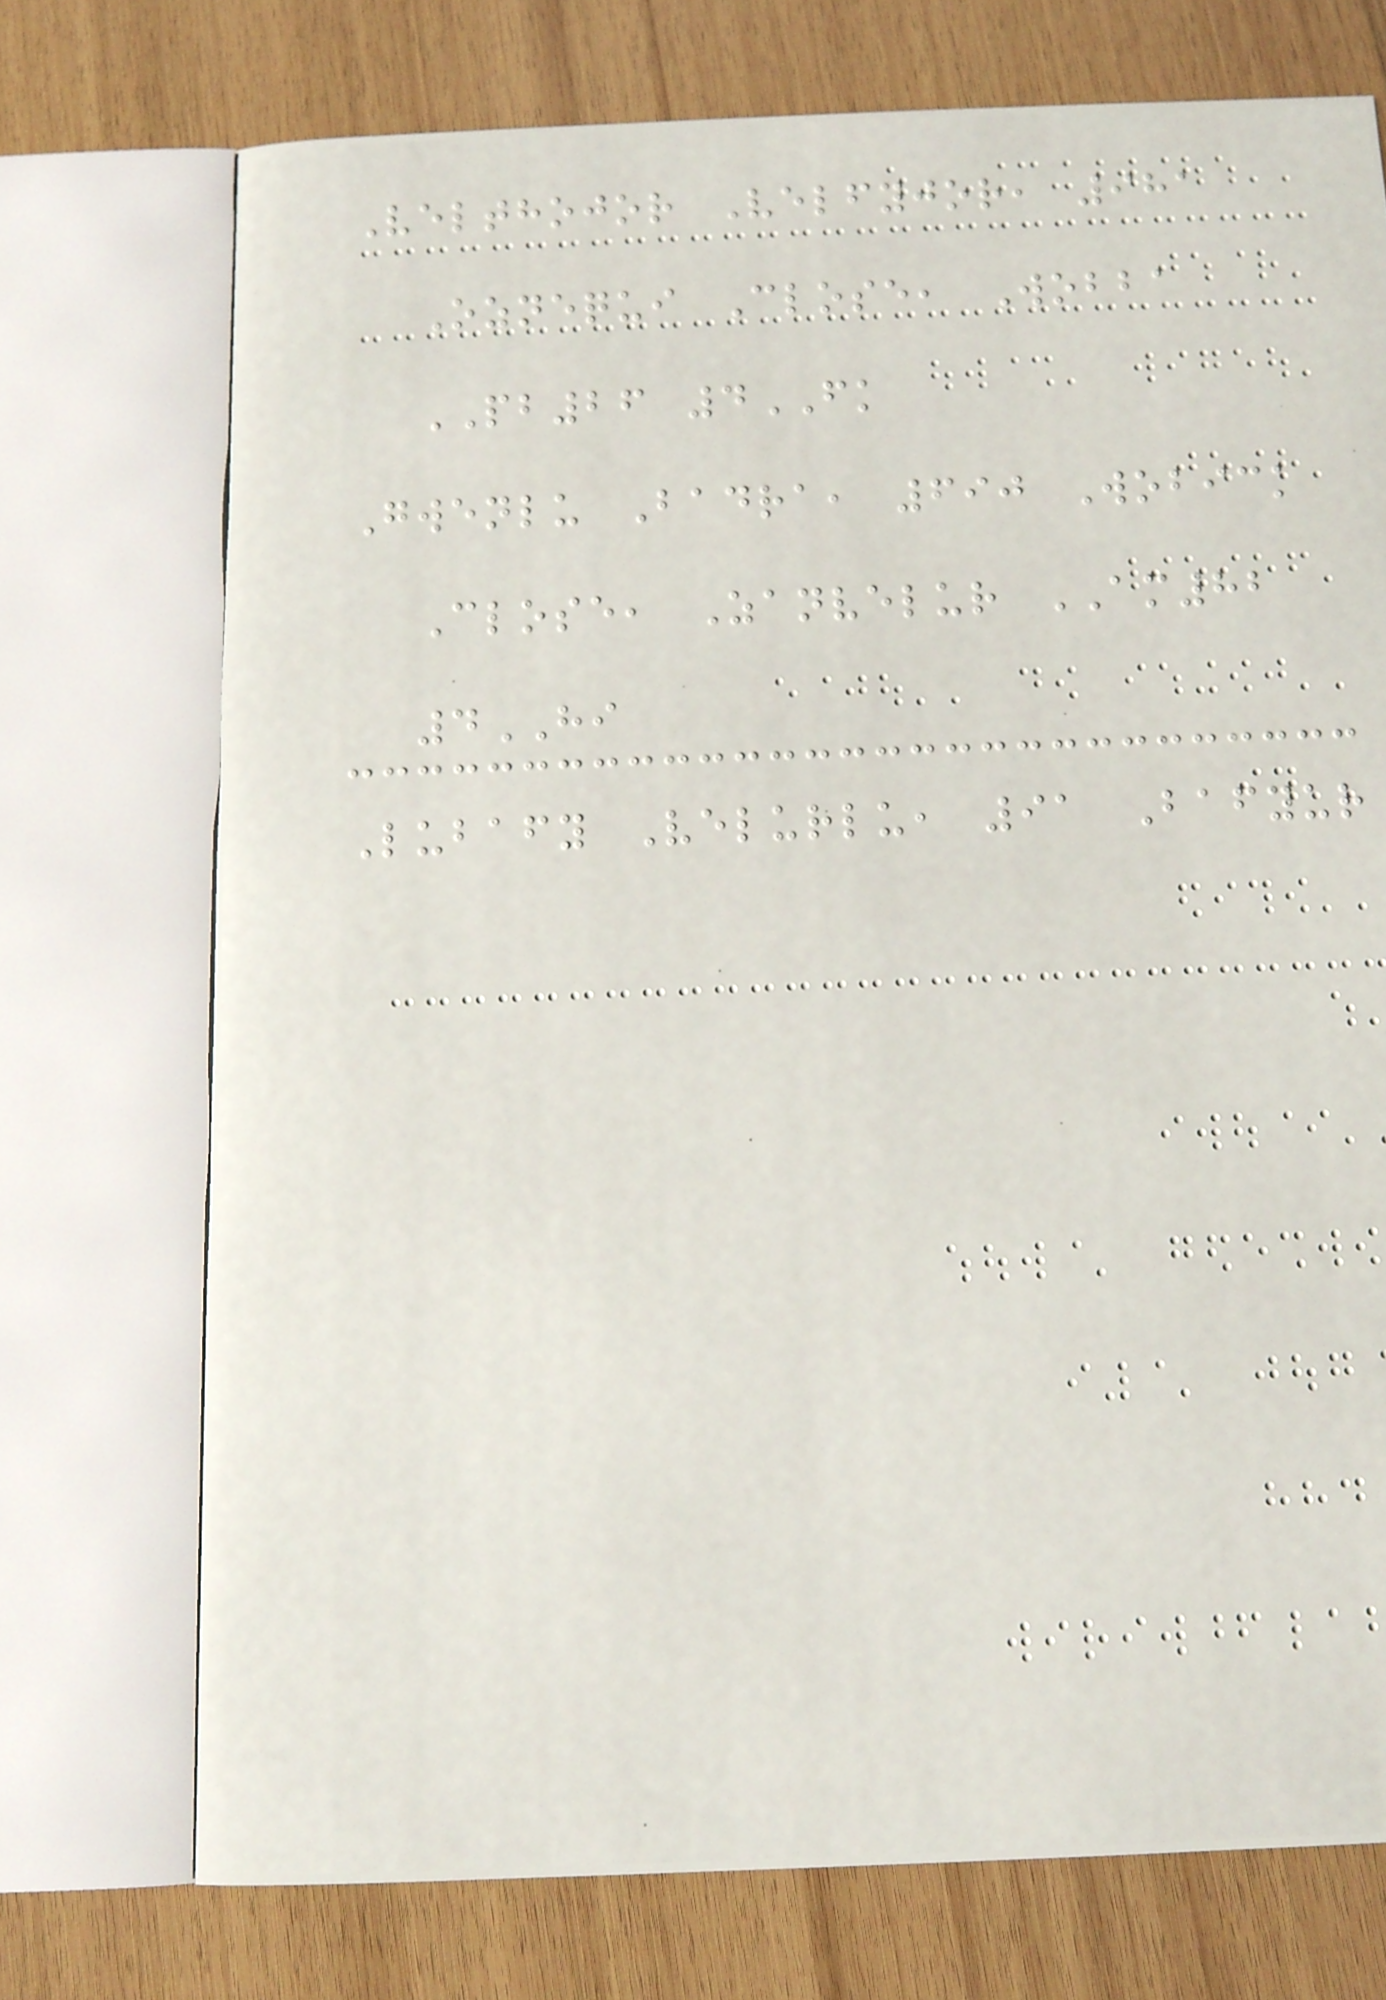Velthojor Velfyjor, 981
Oznequi Close, Wobba
PB26 4FK
Gwenlu Badra, 690 Wobick
Close, Zanvelur AM82
4HI
Lubafy Velurlu, 91 Bafyur
